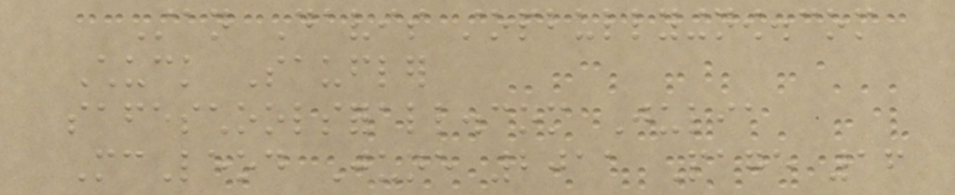Stan Davis stopbullyingnow.com
Chuck Saufler
safeschoolsforall.com Julia
McLeod June 2011 Page 16
